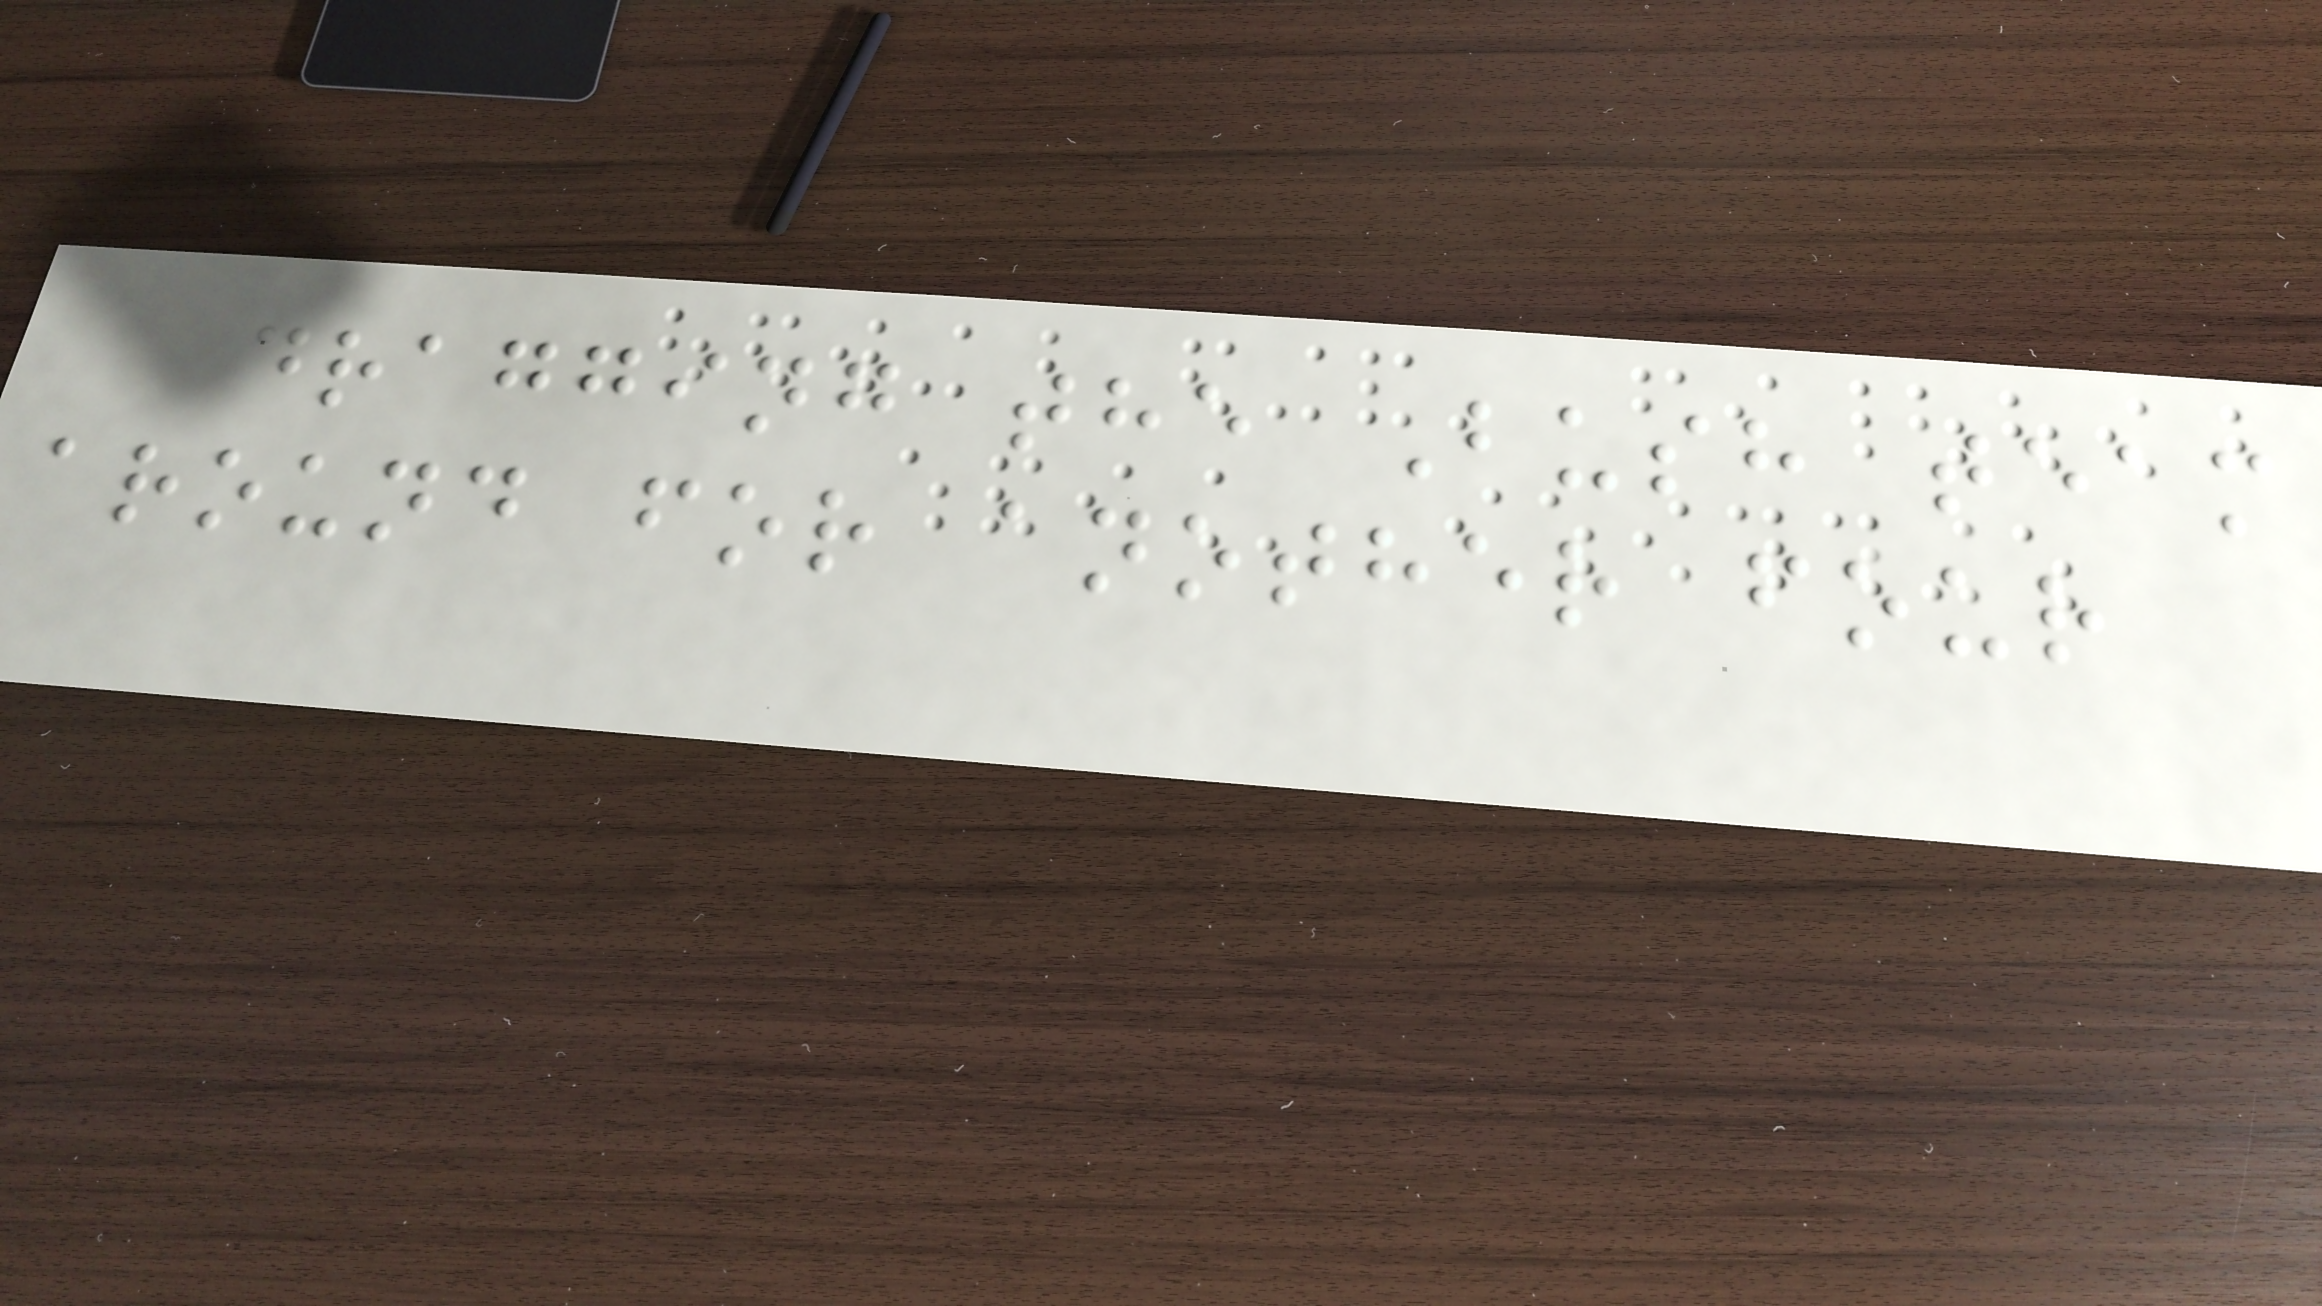dragging the Bush team
around for another four
